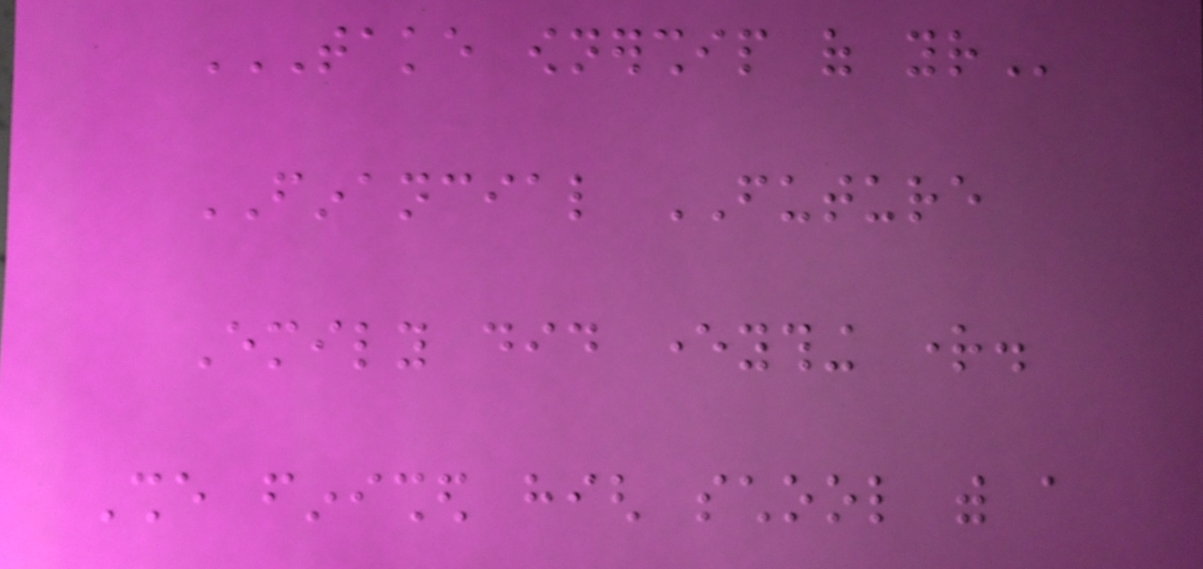TAKE OWNERSHIP OF YOUR
FINANCIAL FUTURE
Emily did everything right.
She finished high school with a
